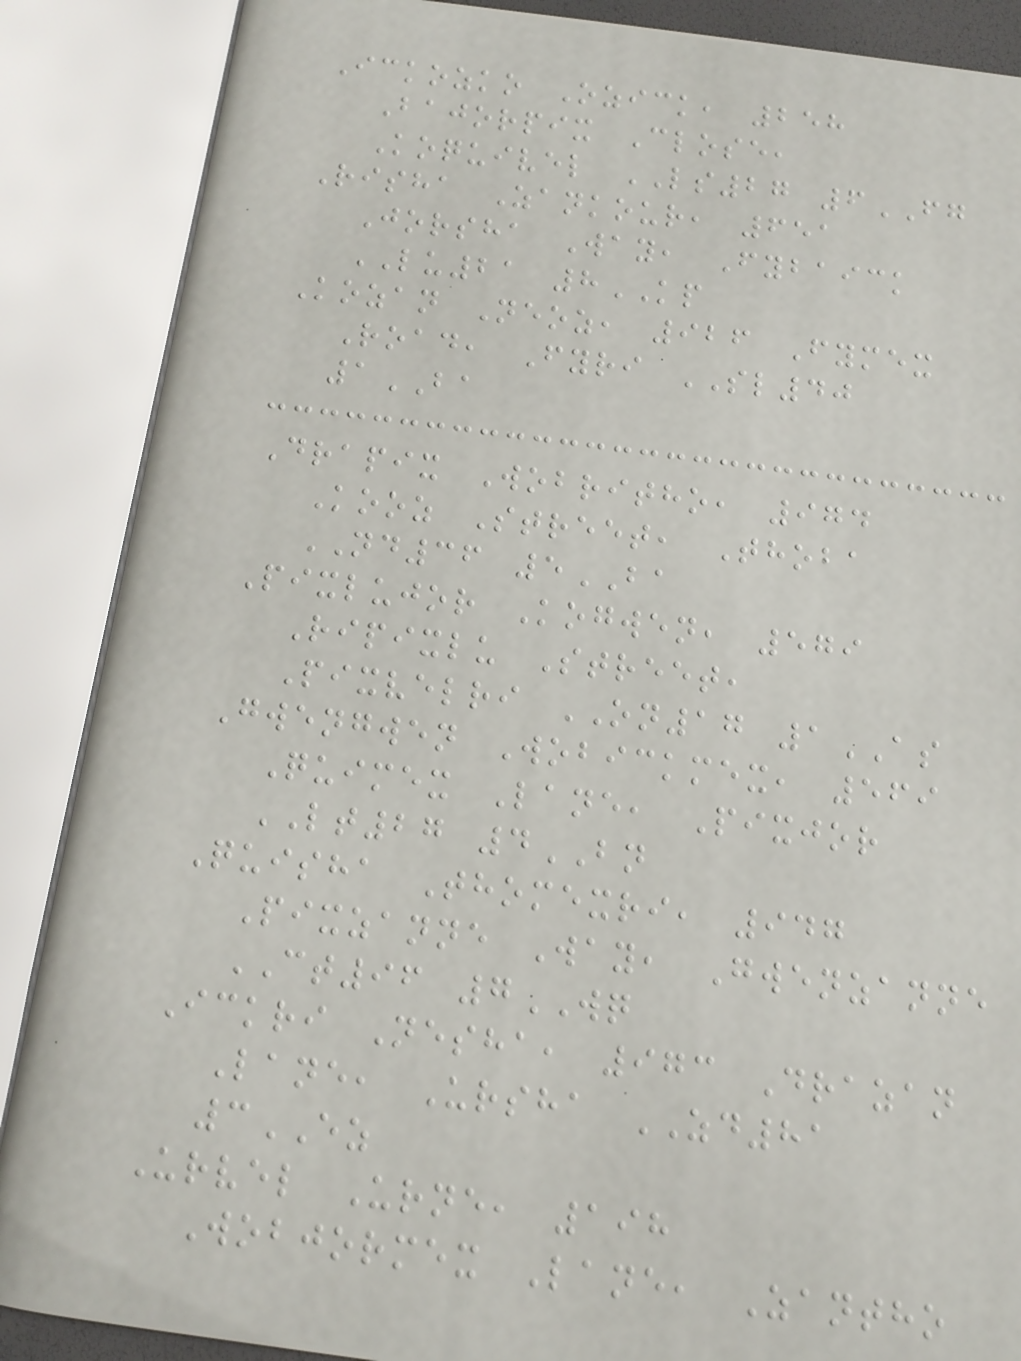Ickozko Ozick, 258
Bajorpix Close,
Koquivel LS27 6FG
Risha Zankour, 651
Jorsha Way, Fybaick
LU21 8KP
Kozan Neoz, 926 Fymex
Road, Fyri SL40
1BA
Drapix Wobritho, 974
Kooz Street, Thoba
ND36 5BA
Pixlujor Kogwen, 579
Ripixlu Street,
Pixvelri ON17 1AS
Gwengwen Wobickmex, 569
Quimex Lane, Pixjor
LT27 4BN
Quisha Thomexri, 947
Pixzanne Way, Gwenzanne
CT96 7WQ
Ickri Nesha, 973 Drazan
Lane, Ursha ZD81
3EZ
Urvel Urne, 198
Wobjormex Lane, Zantho
